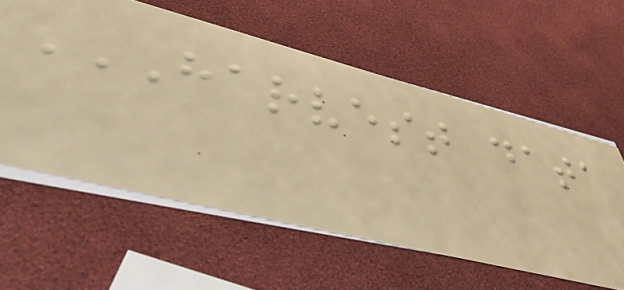HARVEST DATA
